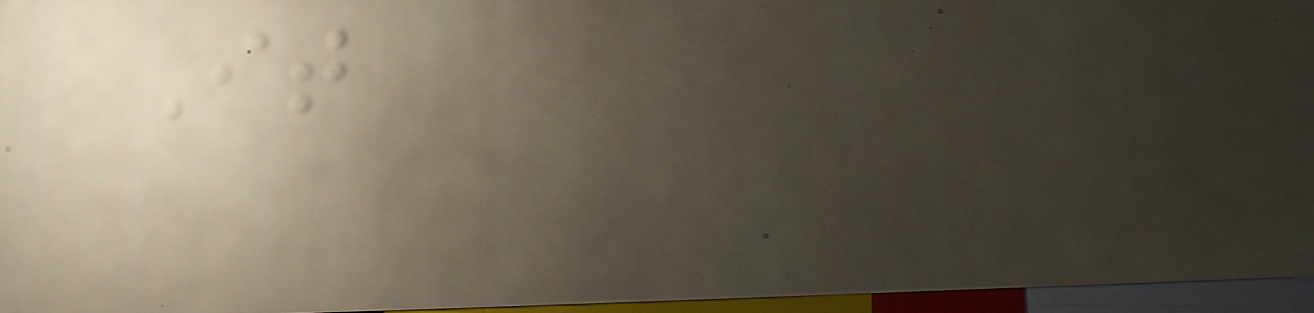It
